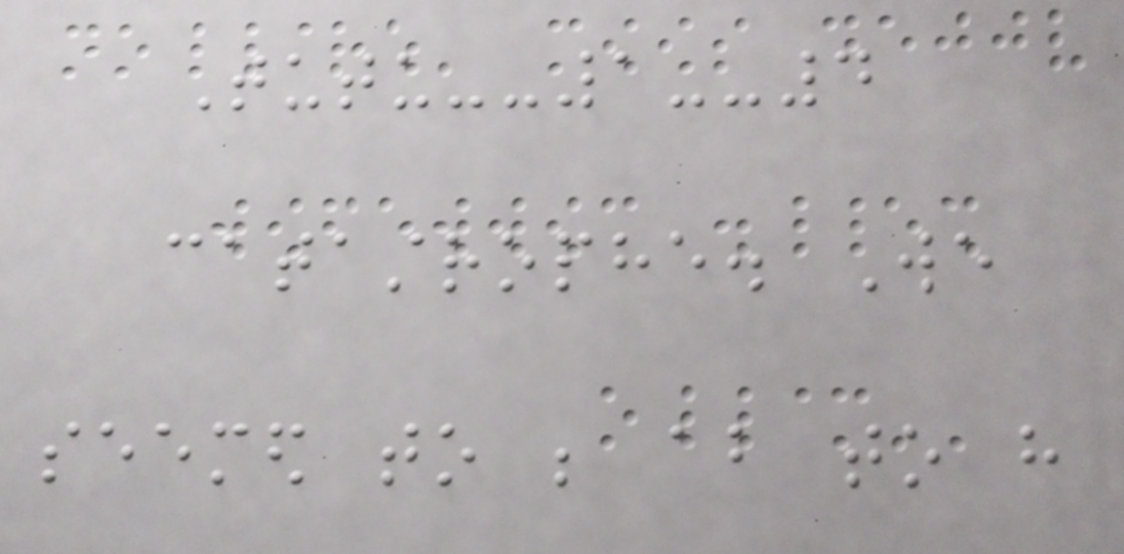Tutu--1--4
catastrophe. We
seemed to be about to have
